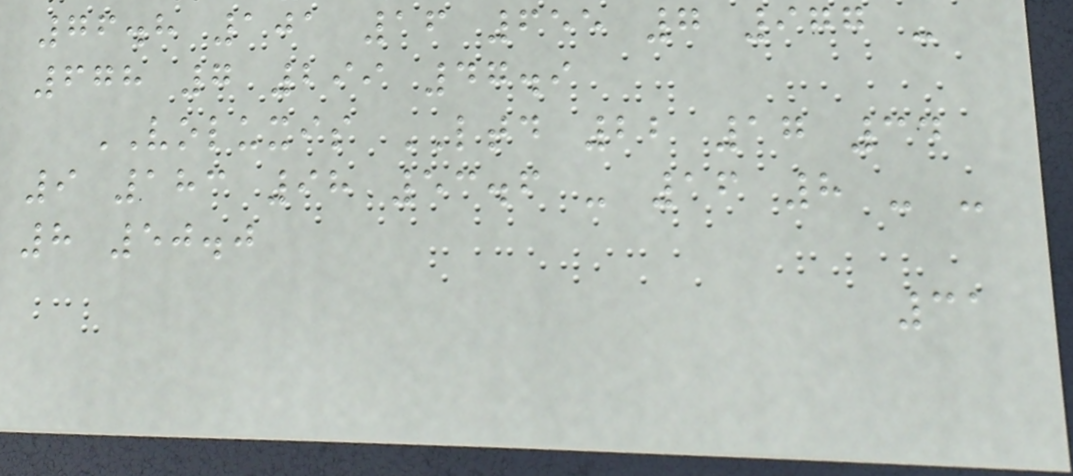76.8 101 16 655 7 977 -
678 7 299 47.9
VOLUXIS LTD 22 17 34
9 183 98 53.6 - 16 8 - -
8 50.0
31
